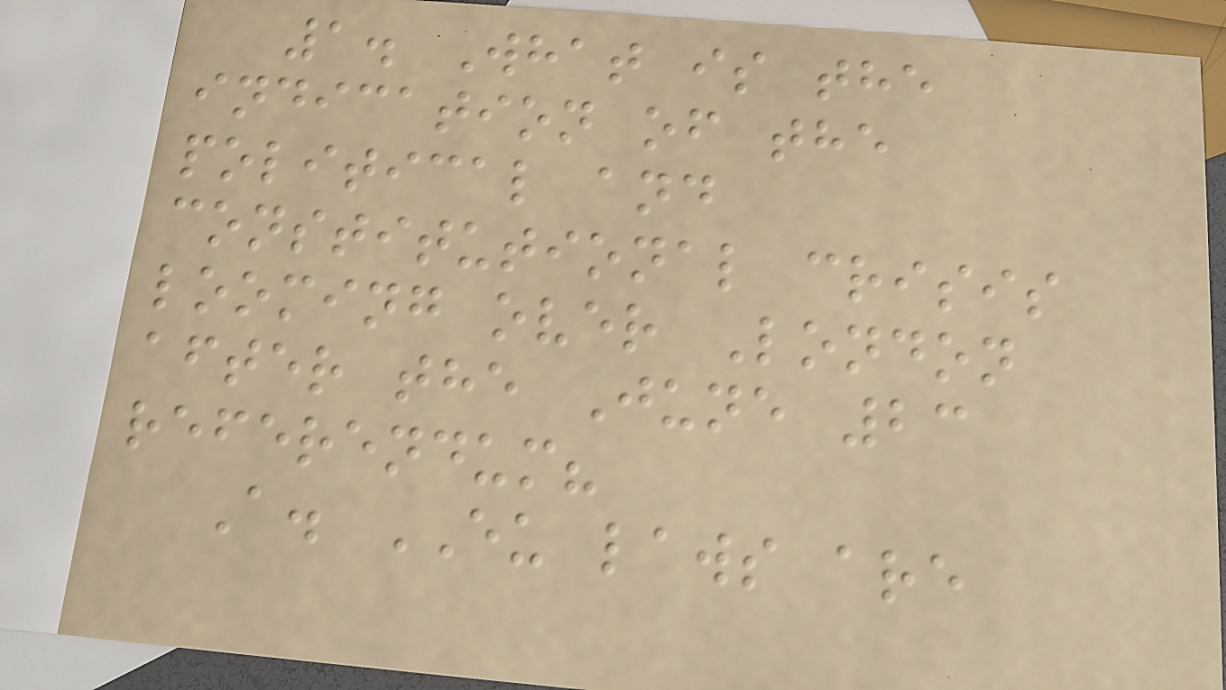1. What is the
indication of the
political and
constitutional crisis
looming over London
after the June 23
referendum?
A. EU laws are
